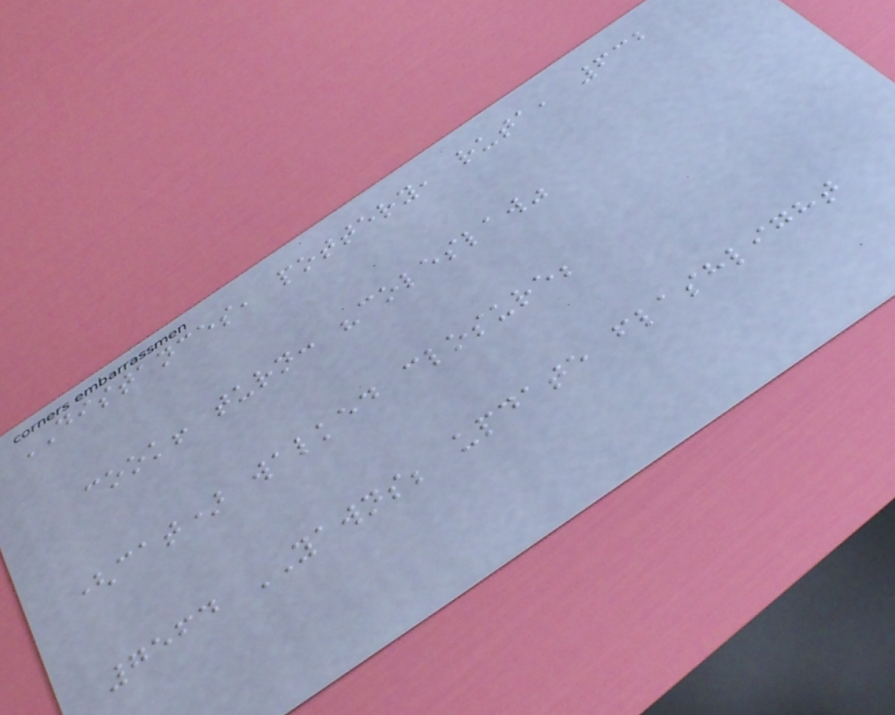DISTANCES, pottery, ruta, 632
cook! turn: "coleslaw"
(cat) walked closure;
7564 YAWNS; update flashlight
